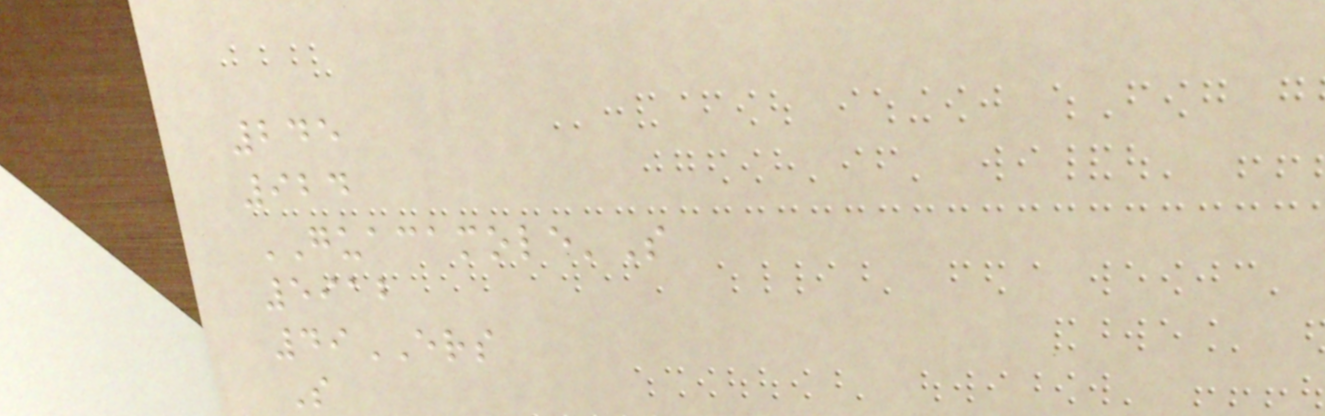245
924
GUACAMOLE'S
5912
49ERS
S
